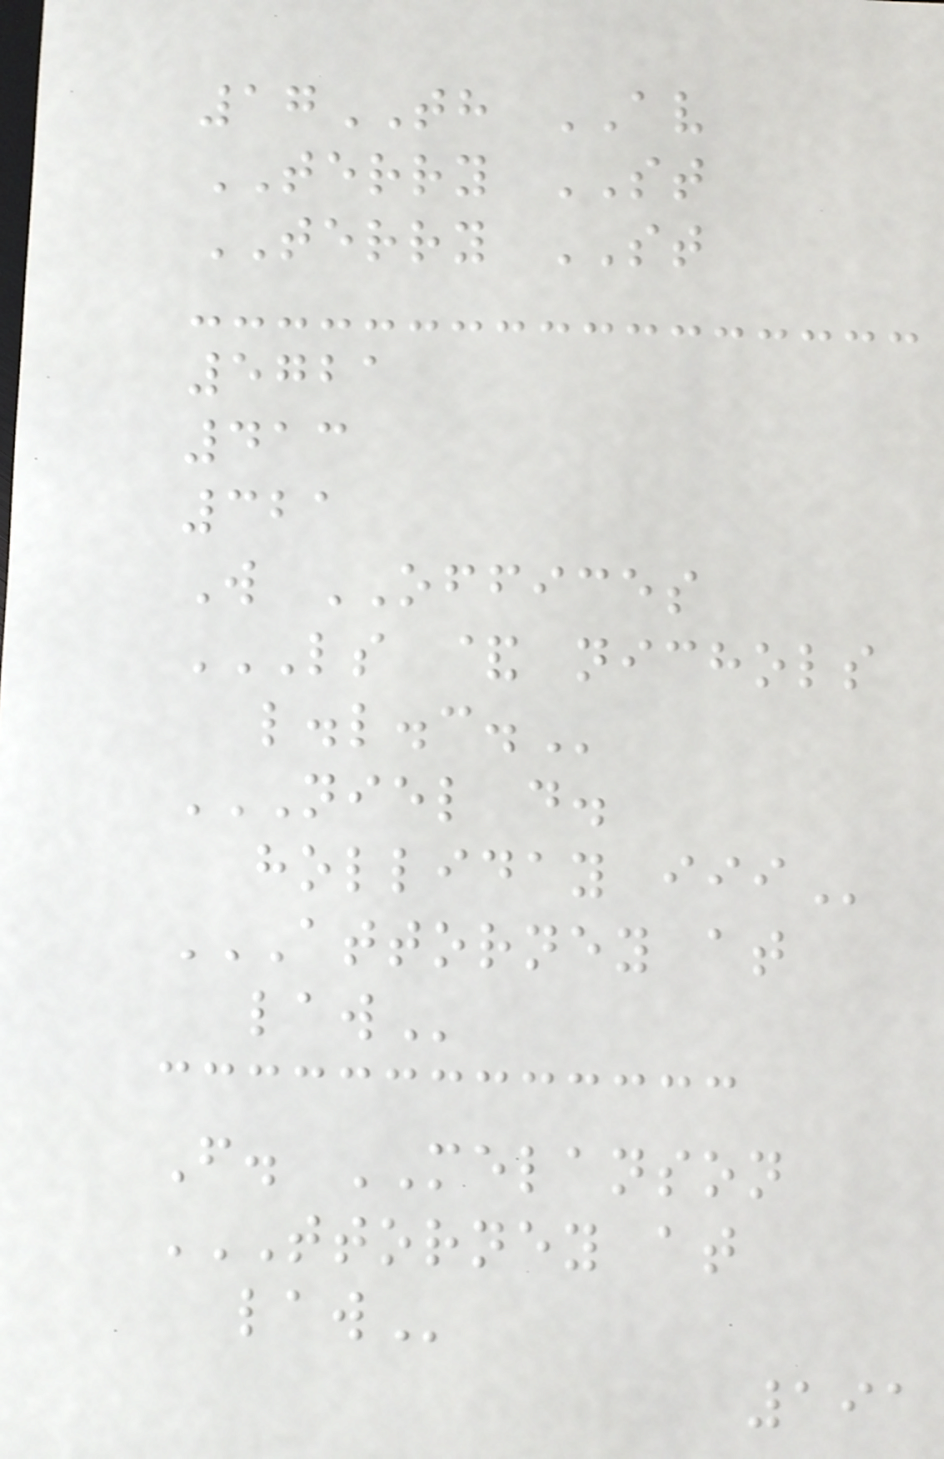17TH AV
TERRY ST
TERRY ST
5721
413
321
W OFFICES
LS & NICHOLS
L.L.C.
NIEL D.
HOLLIDAY III
ATTORNEY AT
LAW
F. MELANSON
TTORNEY AT
LAW
191
